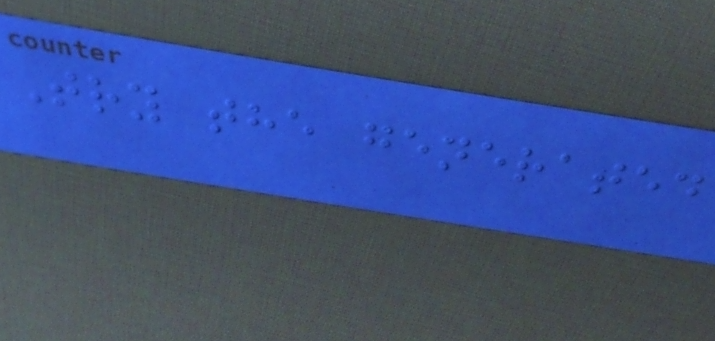Try the generated
